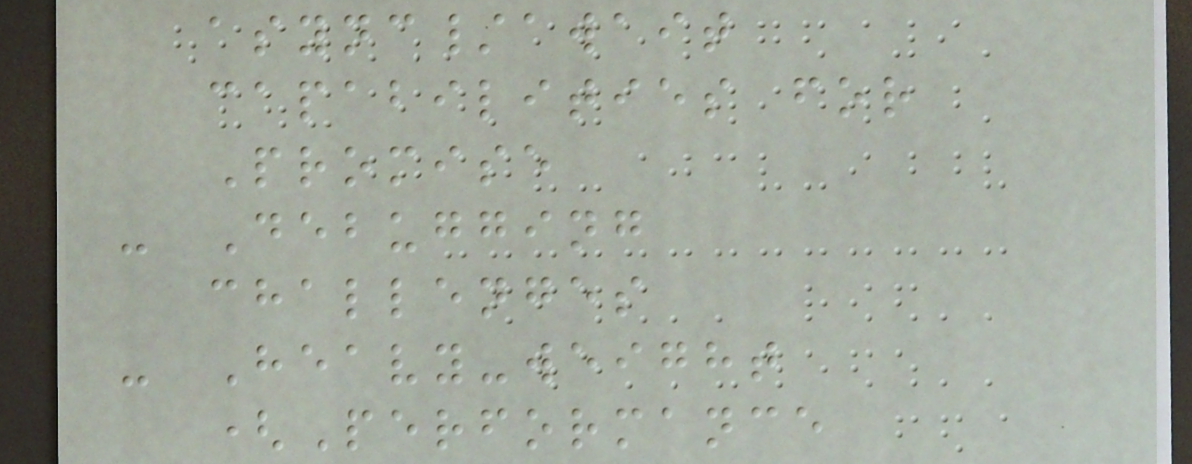async/await
capabilities for
Promise
- Debugging
challenges
- Heavy-weight
(Performance
